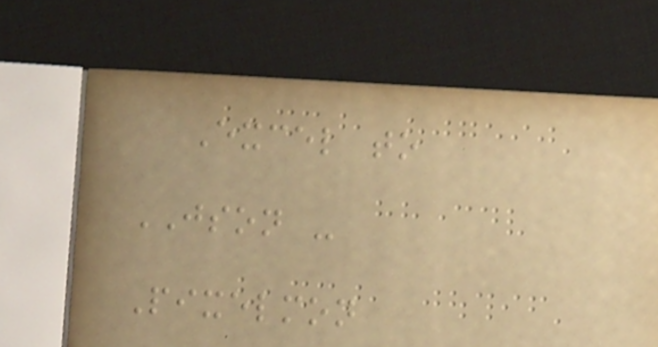Excel to
JSON -
Pixelmon
